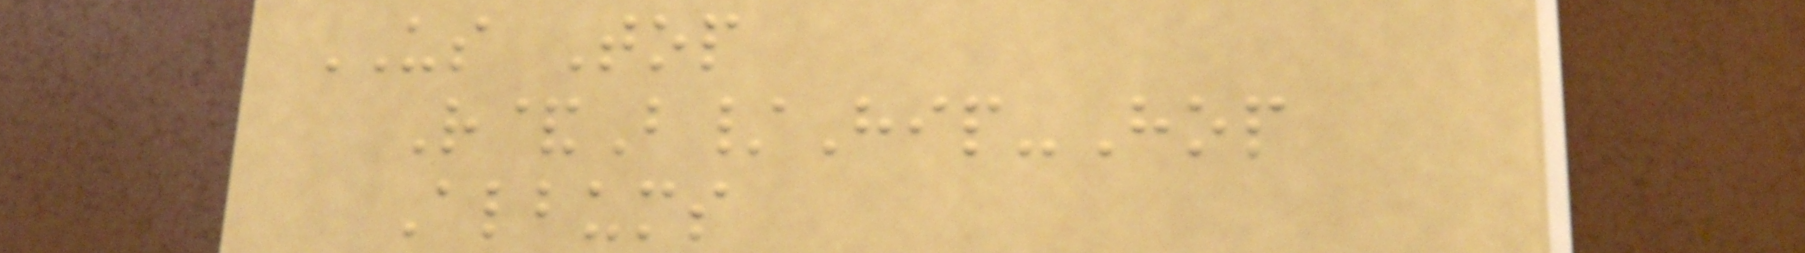US Top
R&B/Hip-Hop
Albums
